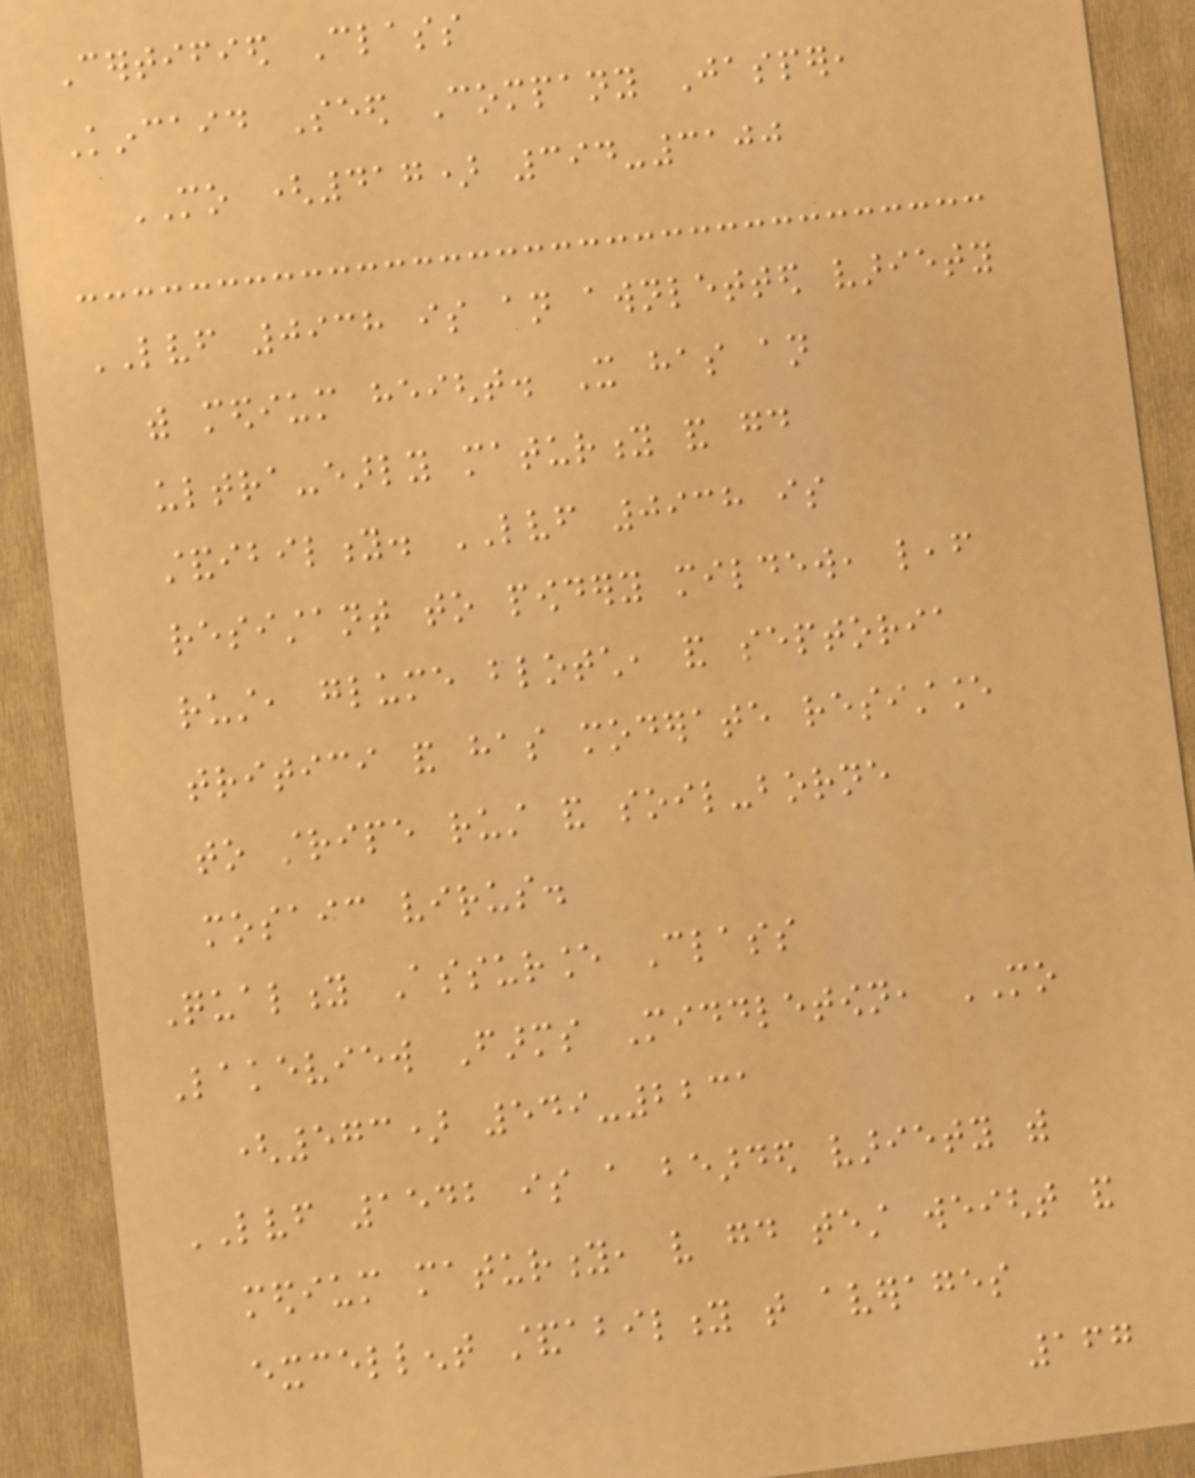Certified Class
Kincaid Seed Company Jasper,
MO (417) 394-3100
LVF 0938 is an awnletted variety
with medium height. It has an
ultra-early maturity and good
standibility. LVF 0938 is
resistant to powdery mildew, leaf
rust, glume blotch, and septoria
tritici and has moderate resistance
to stripe rust and soil-borne
mosaic virus.
Quality Assurance Class
Lakeview Farms Middletown, MO
(573) 549-2231
LVF 1542 is a bearded variety with
medium maturity, very good test weight and
excellent standability that averages
167
